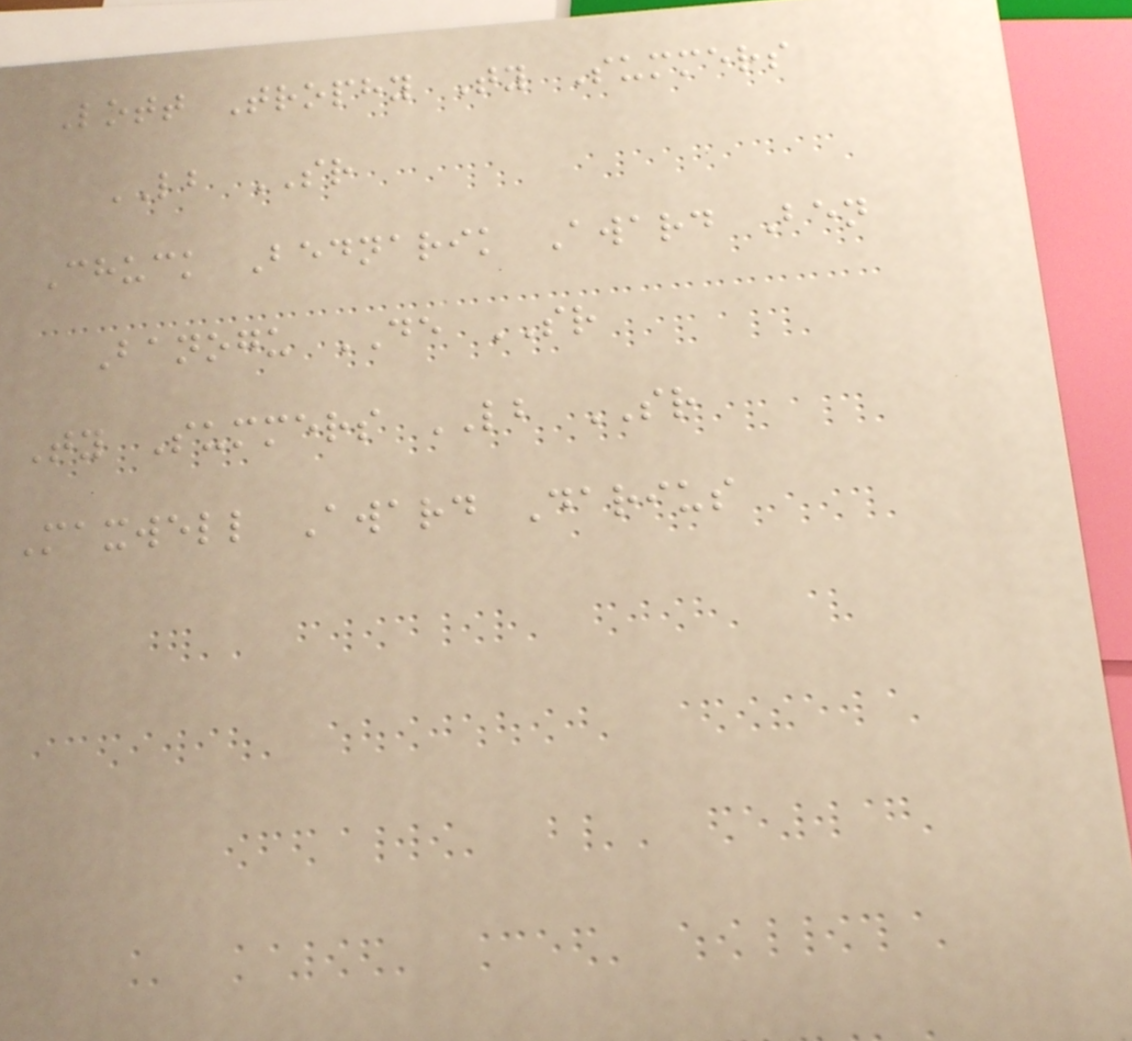Lott Trophy Ty Summers
LB SR
Chuck Bednarik Award Ben
Banogu DE SR
Ty Summers LB SR
Maxwell Award Darius
